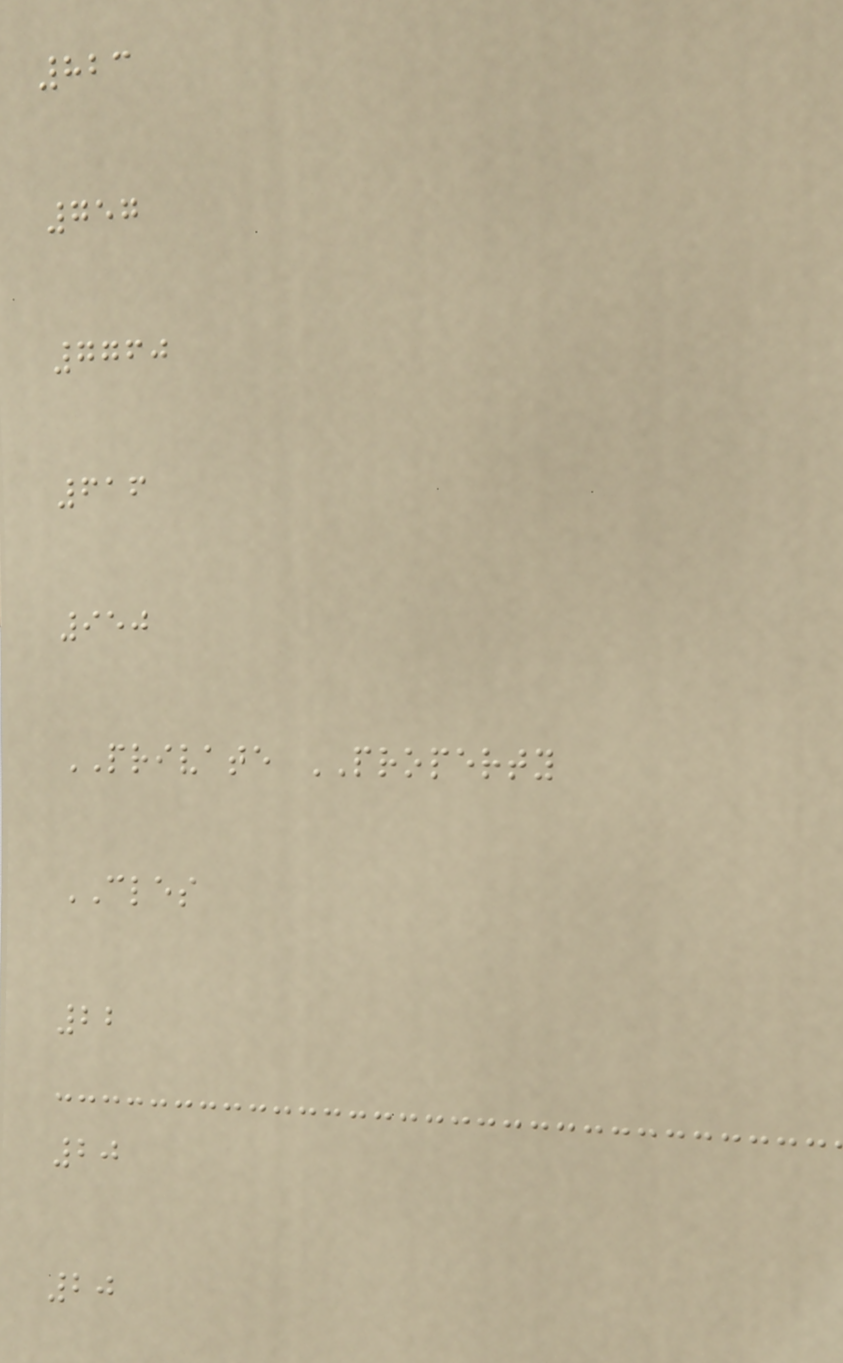823
757
7760
616
950
PRIVATE PROPERTY
CLES
22
20
20
